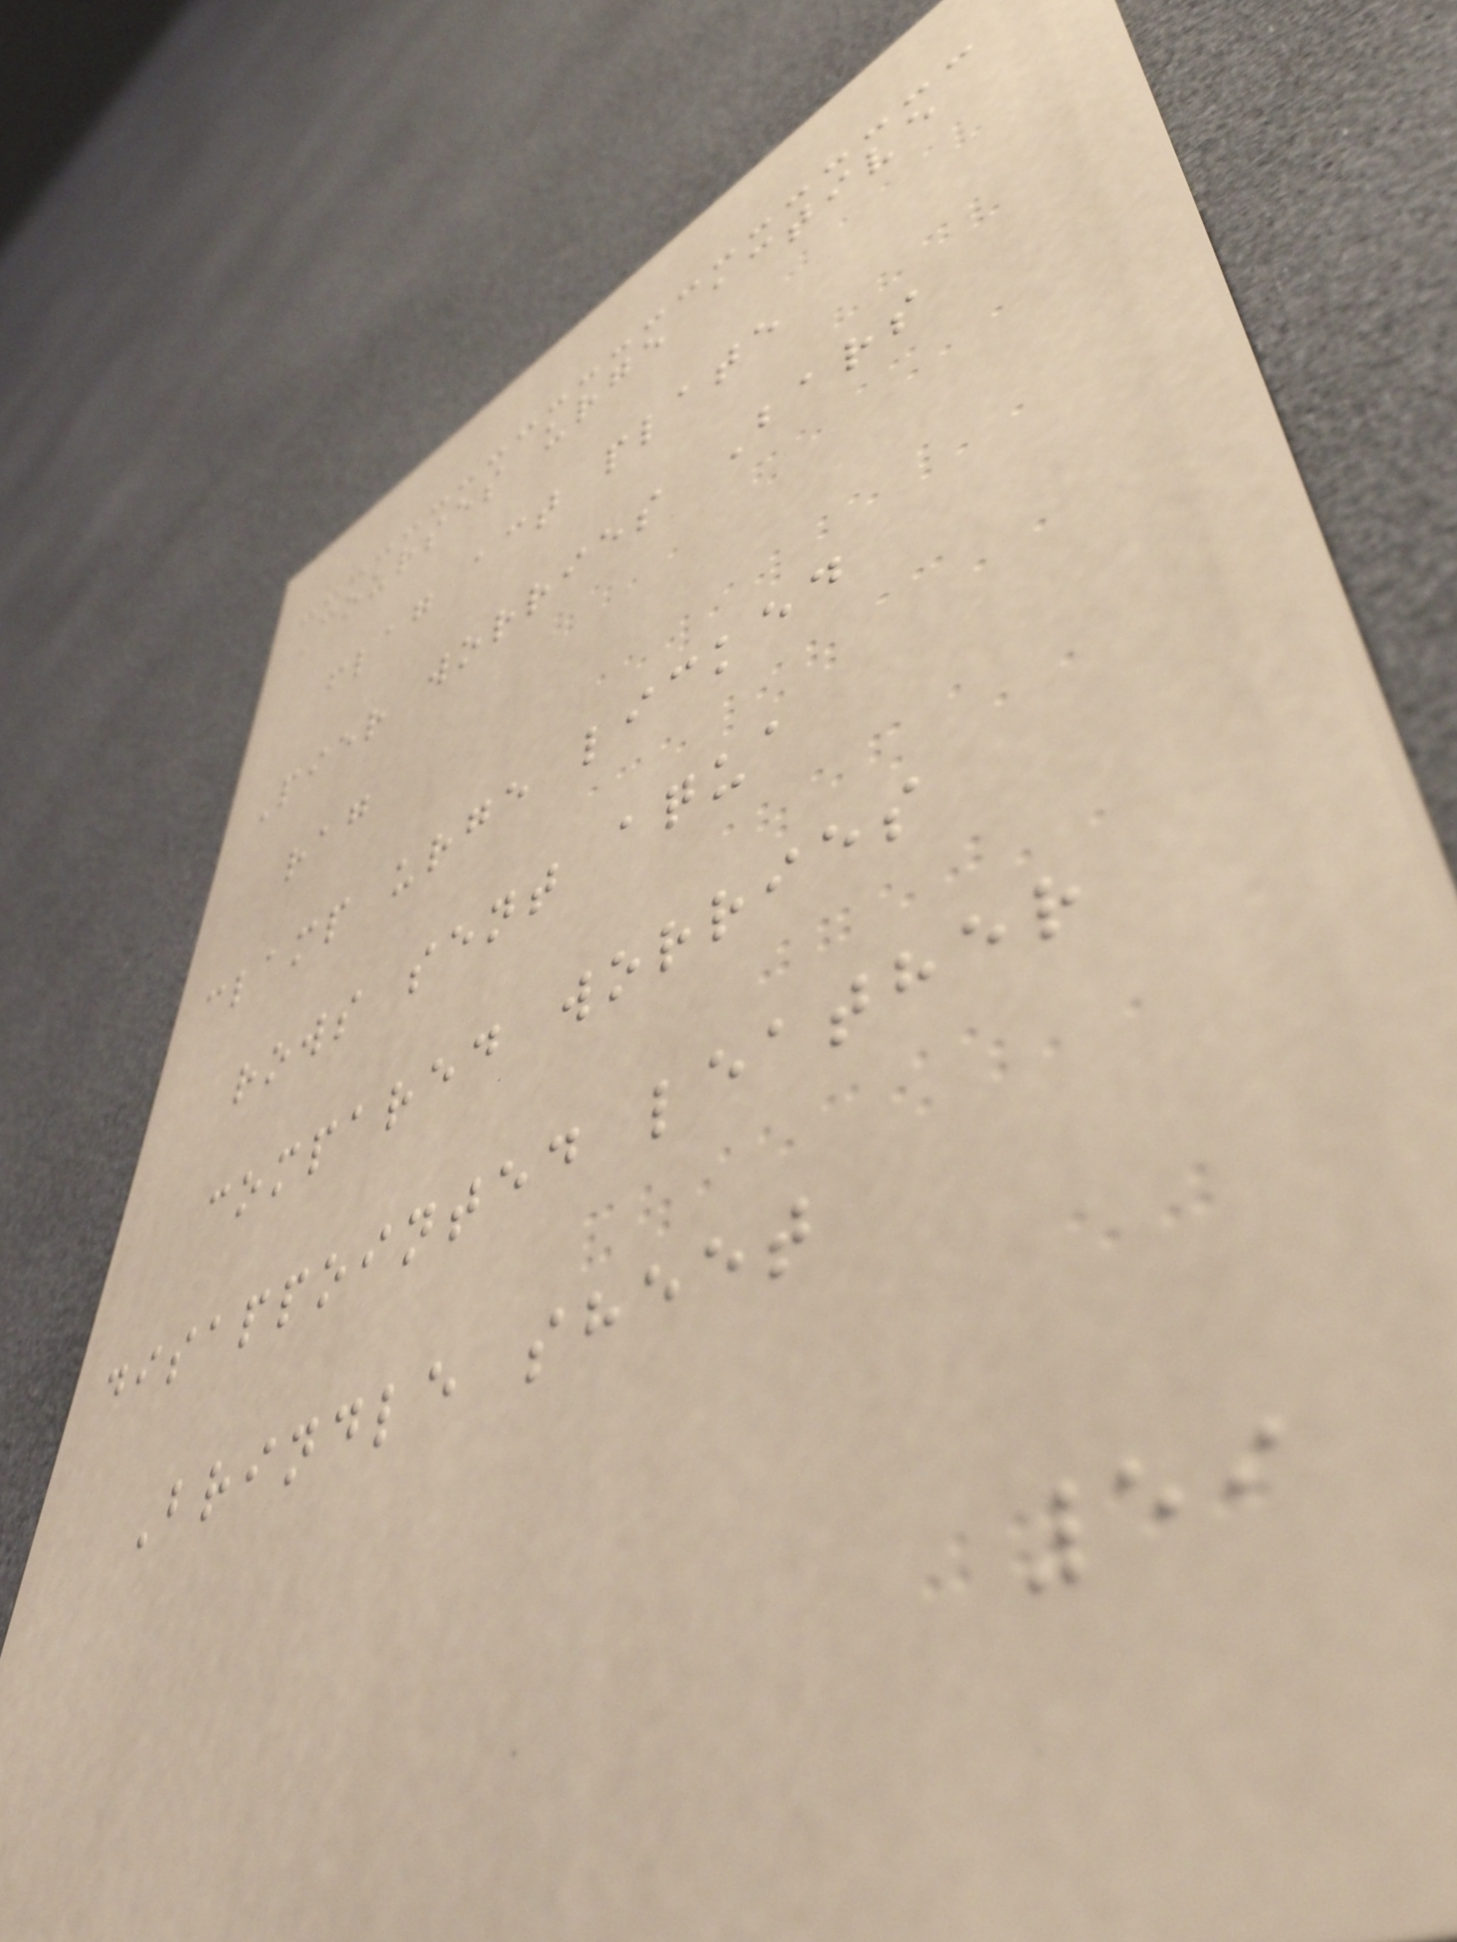Courses urge active
flag act plate
Pier worries Bars
rag
clamp urge licked
rows sent aqua
compared worries
disappointed leather
Brindle sheet
59
